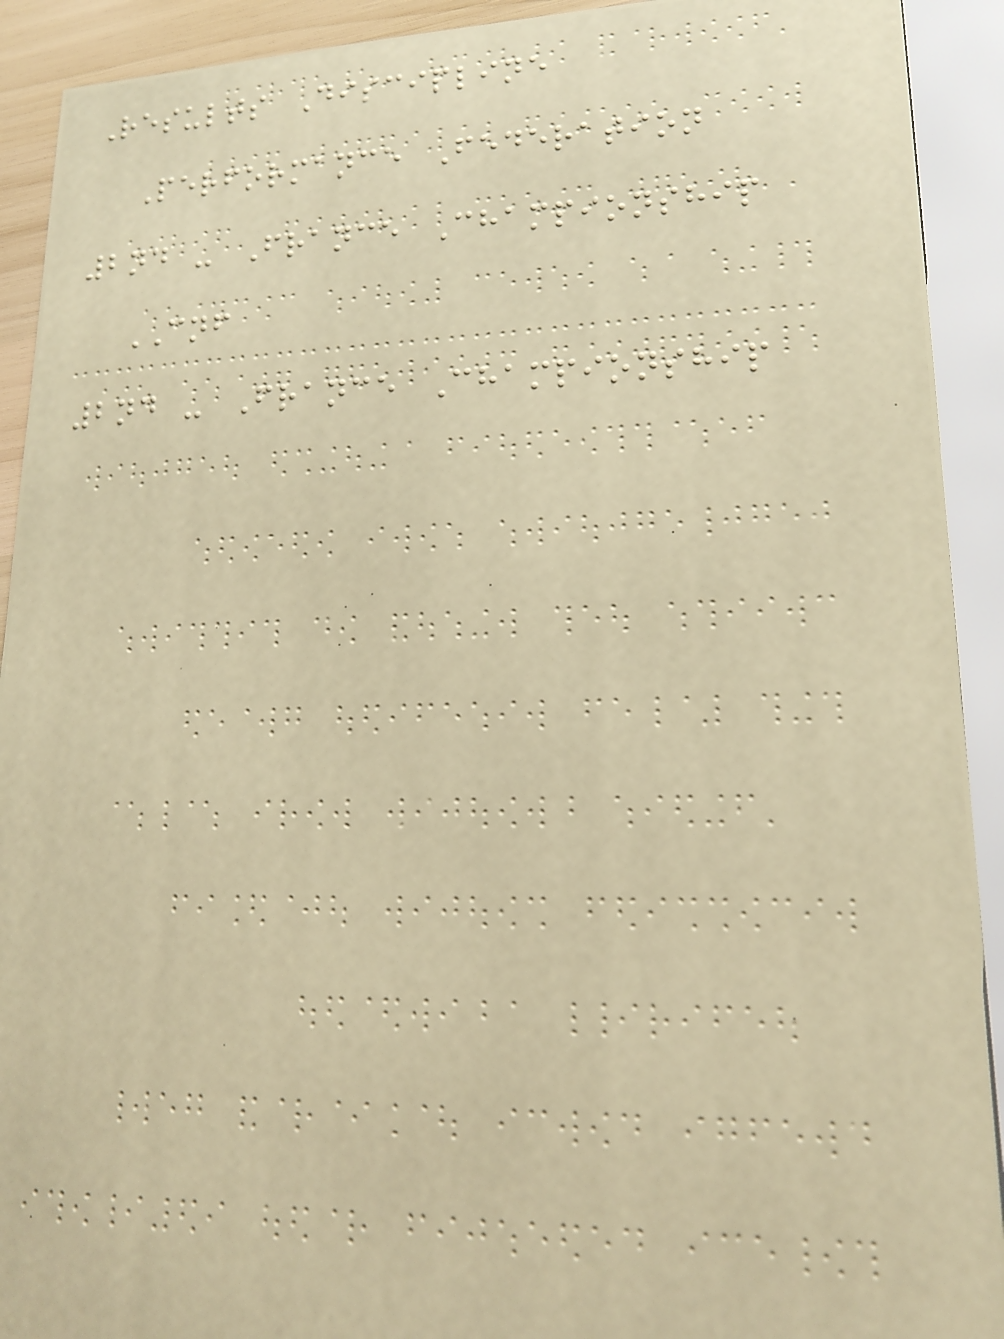Results Discipline
Performance Federation
2nd - France Championship
CNF
2nd - France Championship
